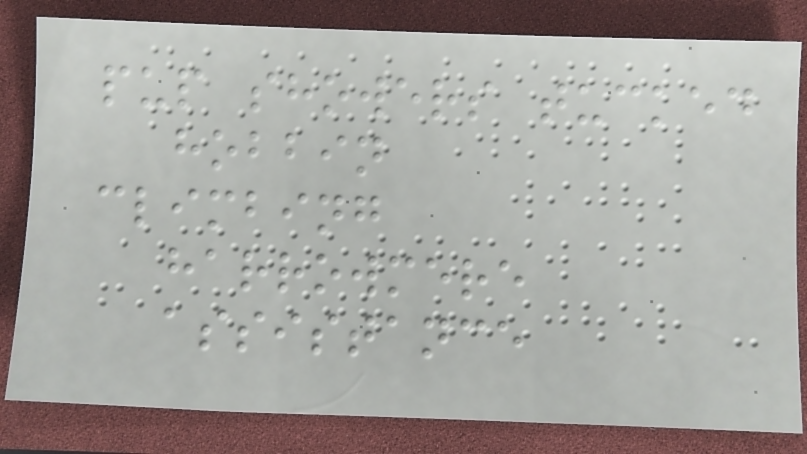pup showers tucked
hobbin
climbing
harrowmere
assistance
